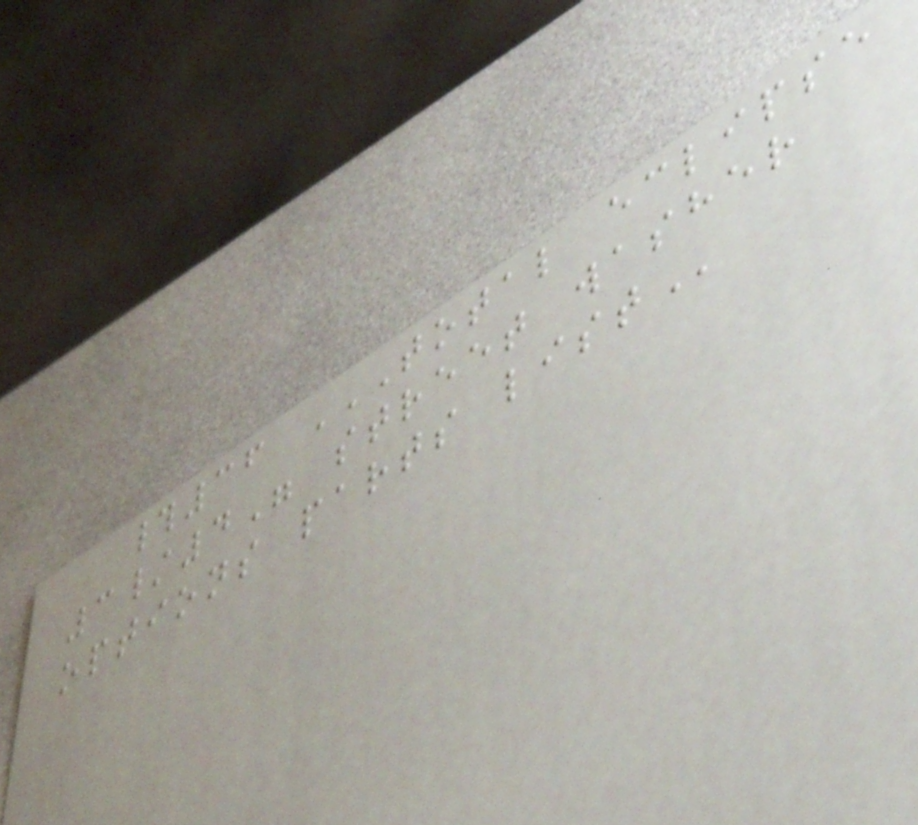#36 TOTAL ECLIPSE
3/4" STREET WASHER
OPTIONS PARTS LIST
